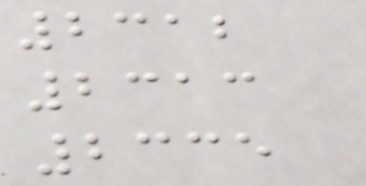2312
2313
2335
